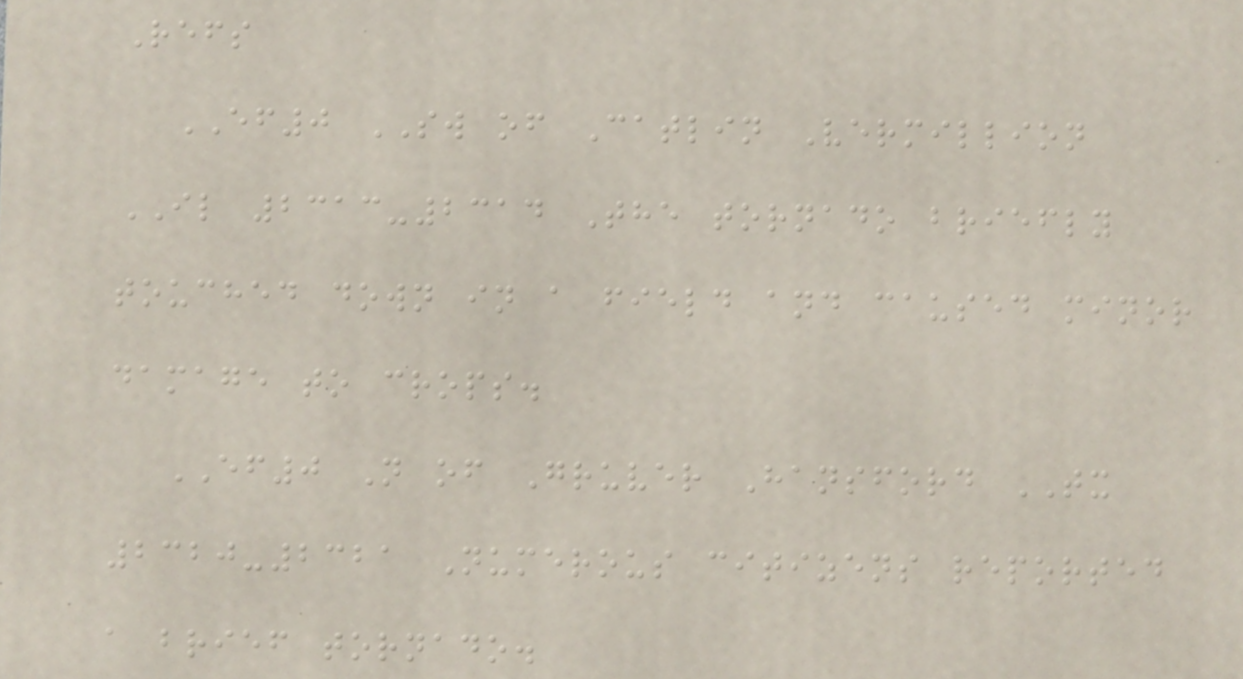Refs
EF0 SW of Catlin Vermillion
IL 2313-2314 The tornado briefly
touched down in a field and caused minor
damage to crops.
EF0 N of Gruver Hansford TX
2320-2321 Numerous citizens reported
a brief tornado.
